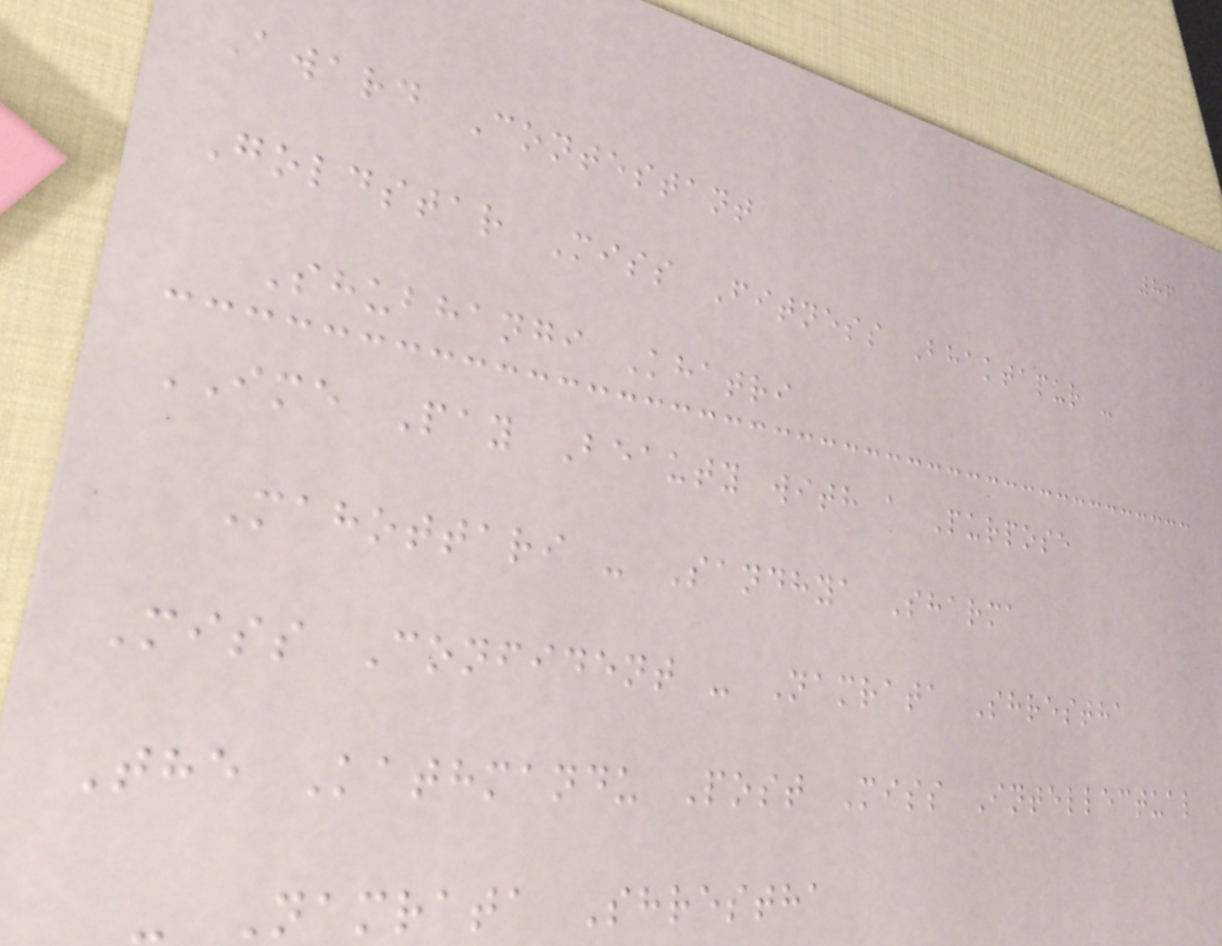86
Award Contestant
Goldstar Miss Fitness Bhaktapur -
Shubhangi Khatri
IME Pay Beauty with a Purpose
Mahottari - Sandhya Sharma
Miss Confident - Namrata Shrestha
The Kathmandu Post Miss Intellectual
- Namrata Shrestha
